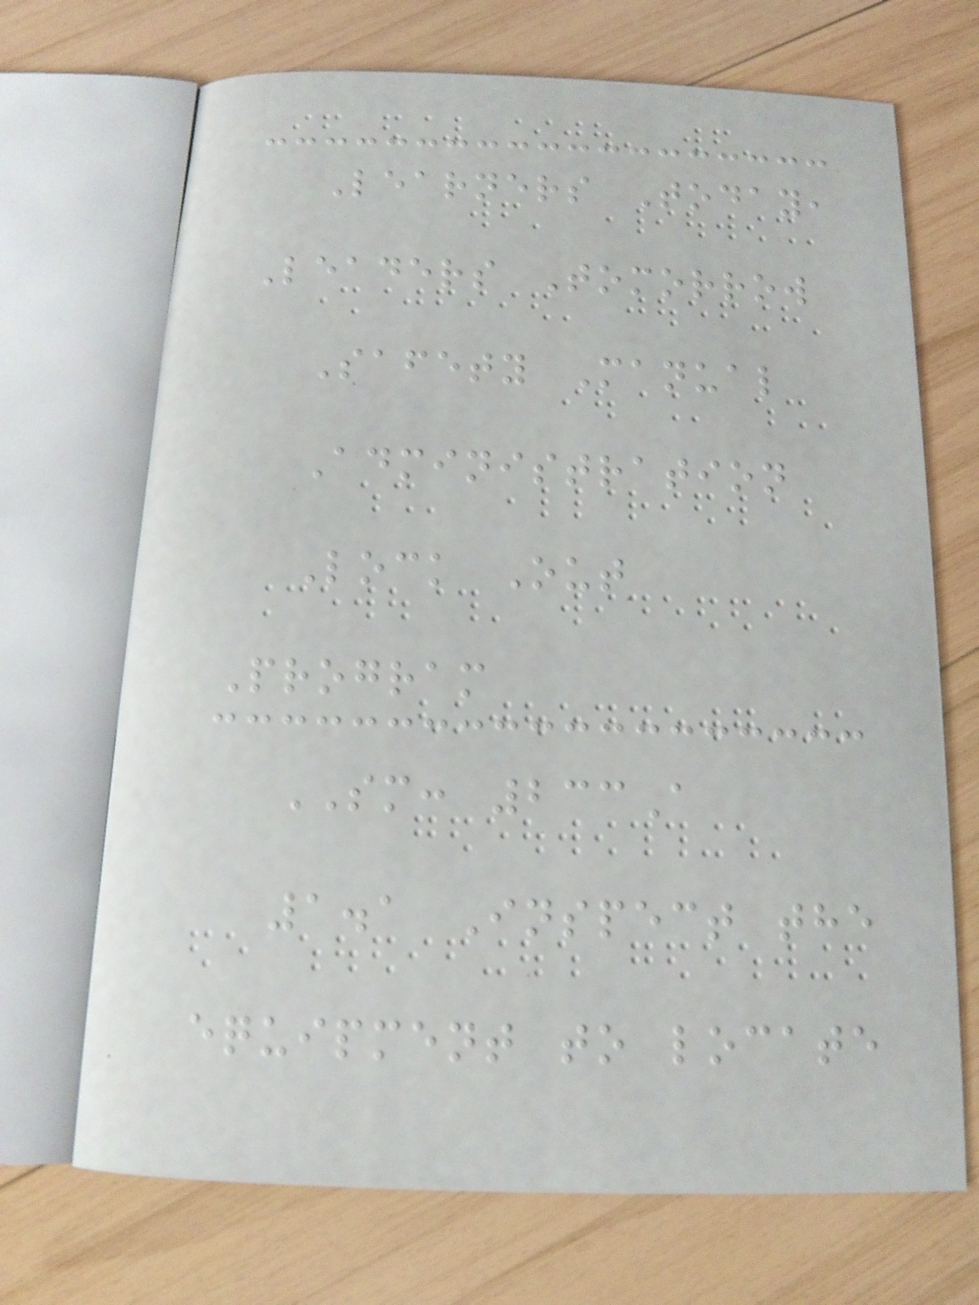Learners Today,
Leaders Tomorrow
Safety Manual
Administration
Lock Out
Program
SM: 233A
1.1 Inspect the
equipment to locate
